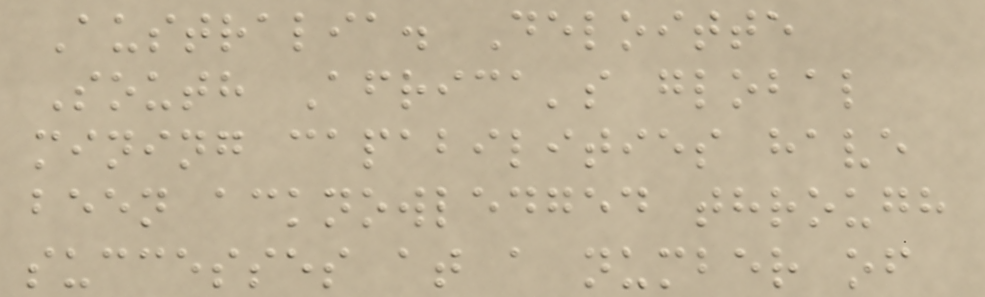Australia. Deloitte
South Africa's global
mining capabilities have
been acknowledged through
successes at a number of
